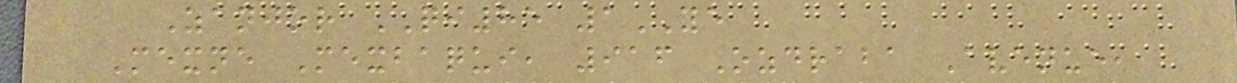Zanjor QI85 1YE
Mexne Mexbaqui, 916 Ozdraba Avenue,
